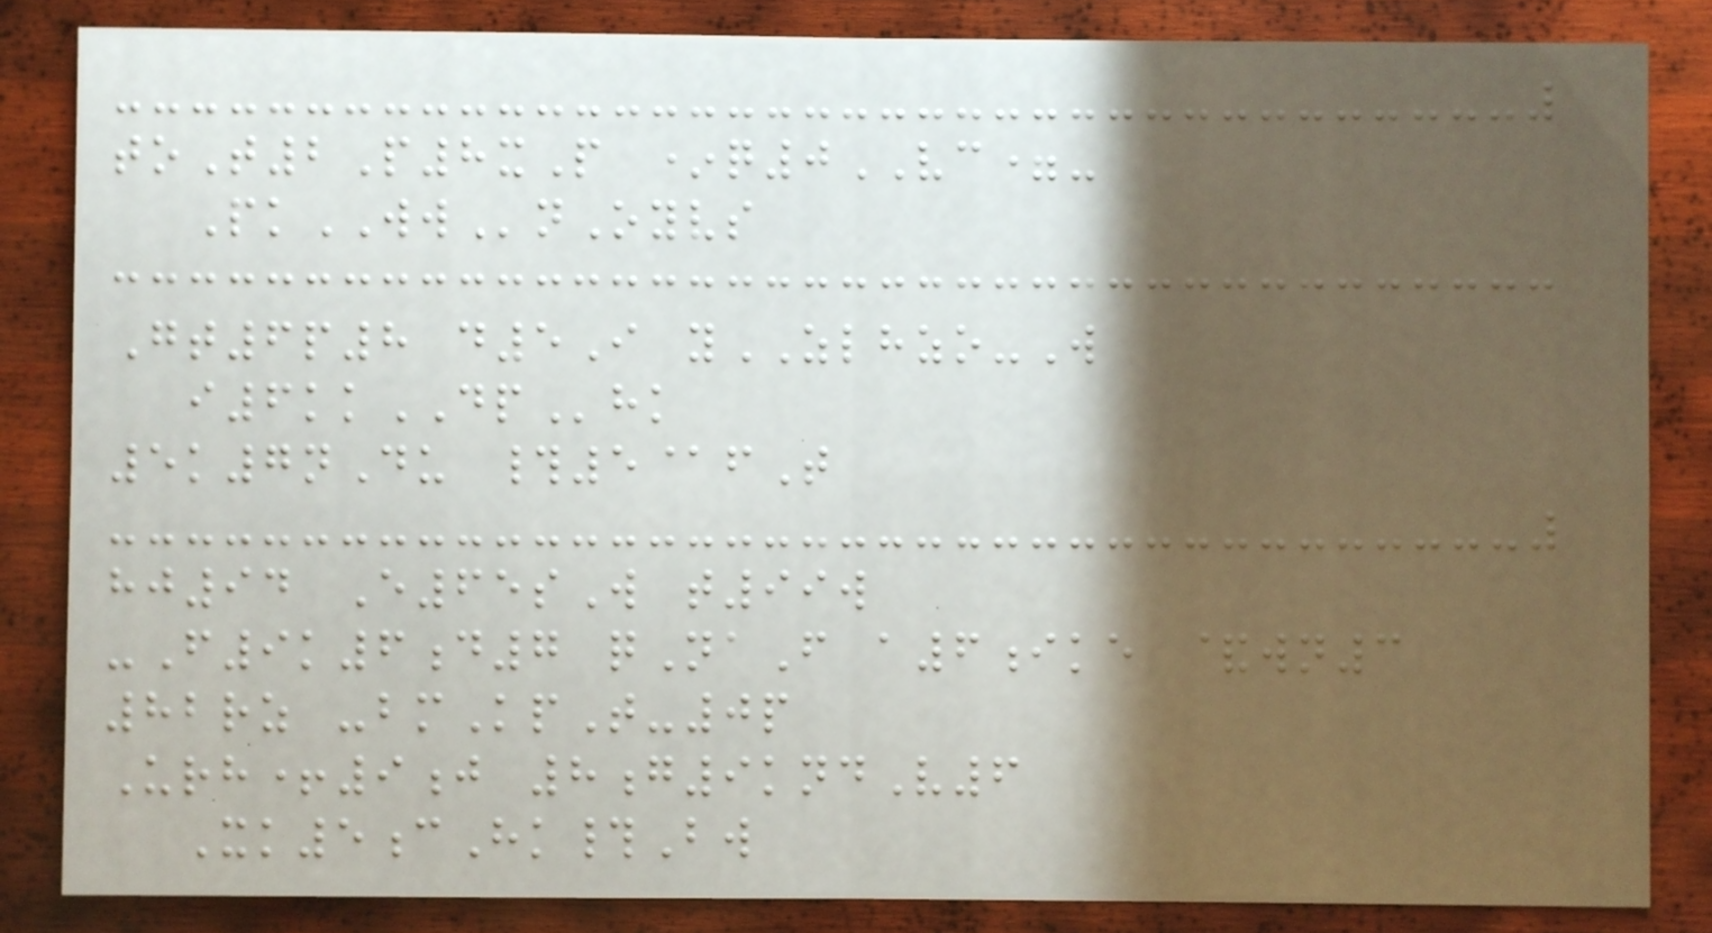toT2P8xP *q0VC=-
PkWWnOyvs
Gt6p8 d5I yZLHZO-W
i6kkDPhk
5k7nDu #5@fT
hj94 E65sW t99w
-F9k6d7 qNaF a6ike &wn3
82rz -bmKpT-0p
Urh+9j 8g9kndV6
Xk5cHk#Bw
